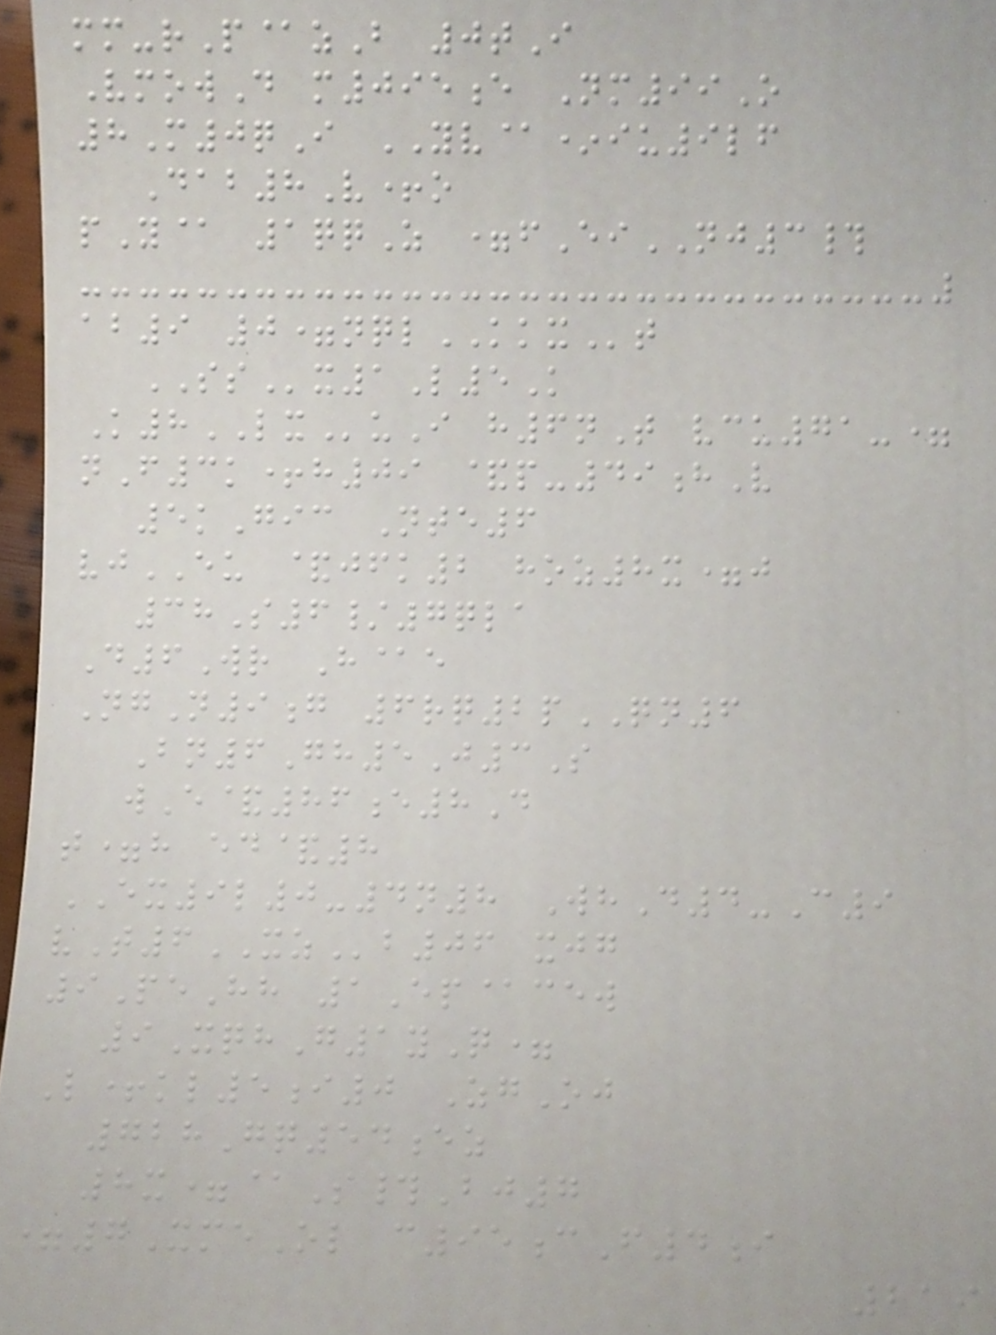mm-rP@zB 0tI
VmowD m095e Nm99O
8M0qI YV@*iu9lf
Dab8V+o
pY@ 1qqZ =fEiNJ3#
ab9 0=nqlKKXt
SSx1L5K
K8LXuI h6nT vcu71-=
nF3k+h09 &p-49hV
5kGic Nte6
vjEU &jfk2 hoz8x=j
38S6/7qla
D6Wr H@e
NgN9g 6rq2pQN6
Bn6Gh5J3S
wE&86e8D
t=h ed&8
EX9l0-4n8 WhD4-C9
vT6XZb06 xjg
9PeHh 1Ep@cew
9XqhG1yQ=
L+kl5i0 ZgOj
728Gq54ez
8x=@S#Bj7
=7XmeOl c95cF4i
219
